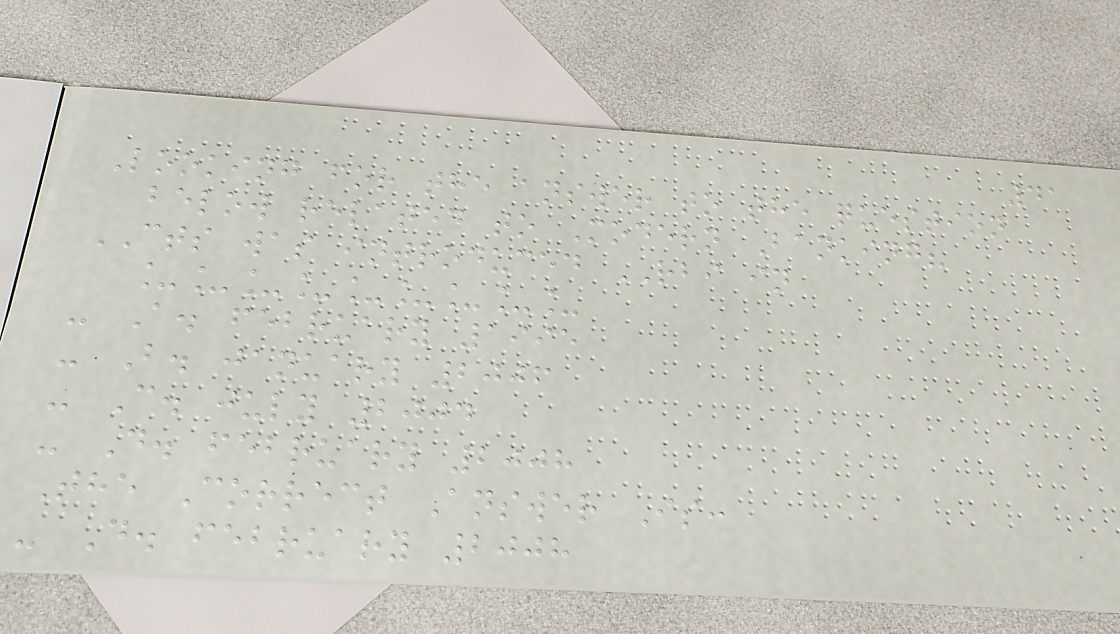41
Looking for the answer to the question
below related to Modern Banking?
CTS was introduced RBI in
_________
- A. february 1995
- B. january 2006
- C. july 2004
- D. february 2008
The Correct Answer Is:
- D. february 2008
